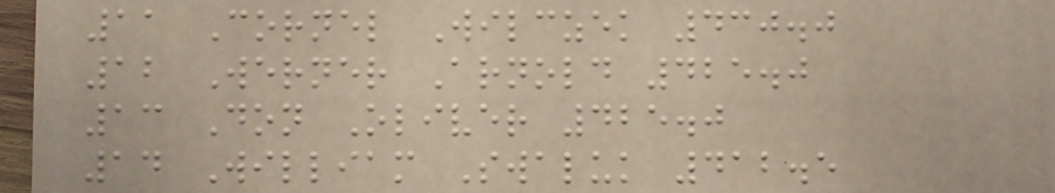11 Cornel Wilczek 430.0
12 Werner Arnold 425.0
13 Don Oliver 425.0
14 William Swaluk 412.5
